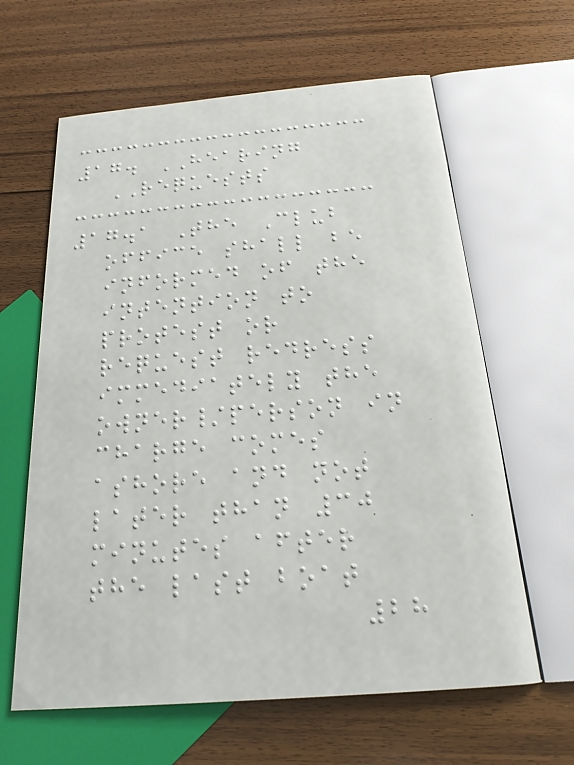17. HEARING
REQUESTS
17.1 The Club
office shall be
informed of the
intention to
protest or
request redress
immediately the
owner/person in
charge comes
ashore and not
later than 30
minutes after
the last boat
28
